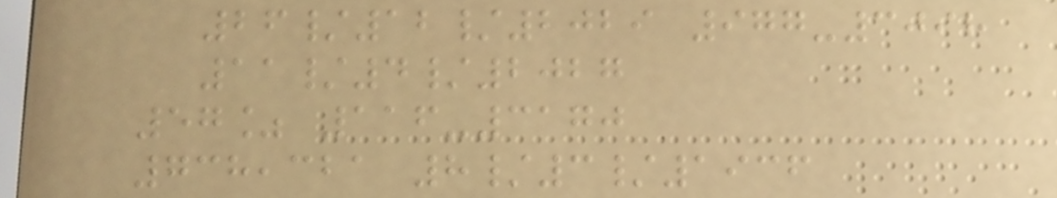26/12/2029 977-3098
11/4/2027
57% 116-3170
738,321 8/3/1936
